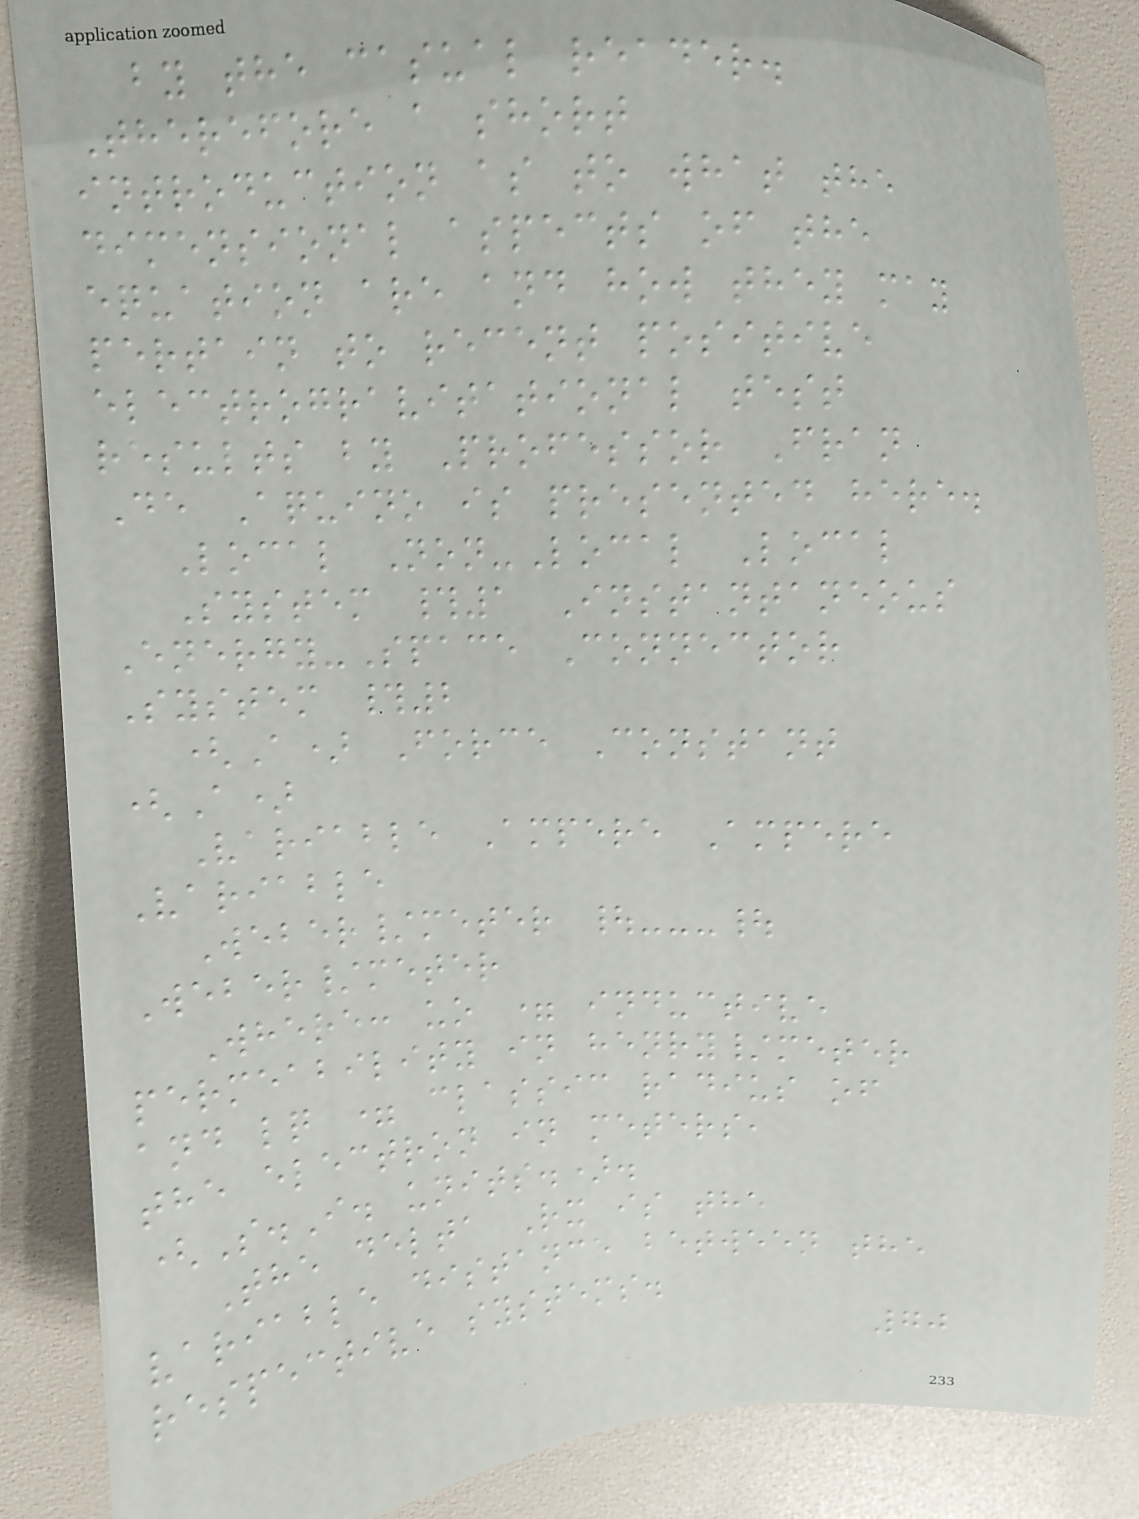by the casual reader.
Therefore a short
introduction as to what the
dimensional aspects of the
equation are and how they may
pertain to recent positive
electrogravitational test
results by Professor Fran
De Aquino is presented here.
Local Non-Local Local
System #1 Instantaneous
Energy-Space Connector
System #2
(A) Force Constant
(A)
Variable Ampere Ampere
Variable
Weber/meter |---|
Weber/meter
Where: uo = inductive
permeability in henry/meter
and lq = classic radius of
the electron in meters,
(S.I. units.).
The delta Rx is the
variable distance between the
respective systems.
70
